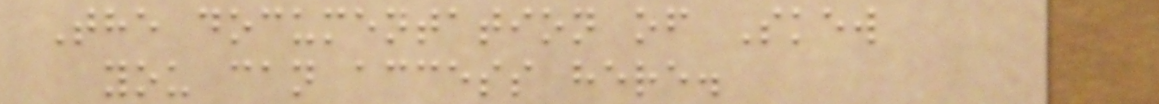The documentation of Skew
you can access here.
